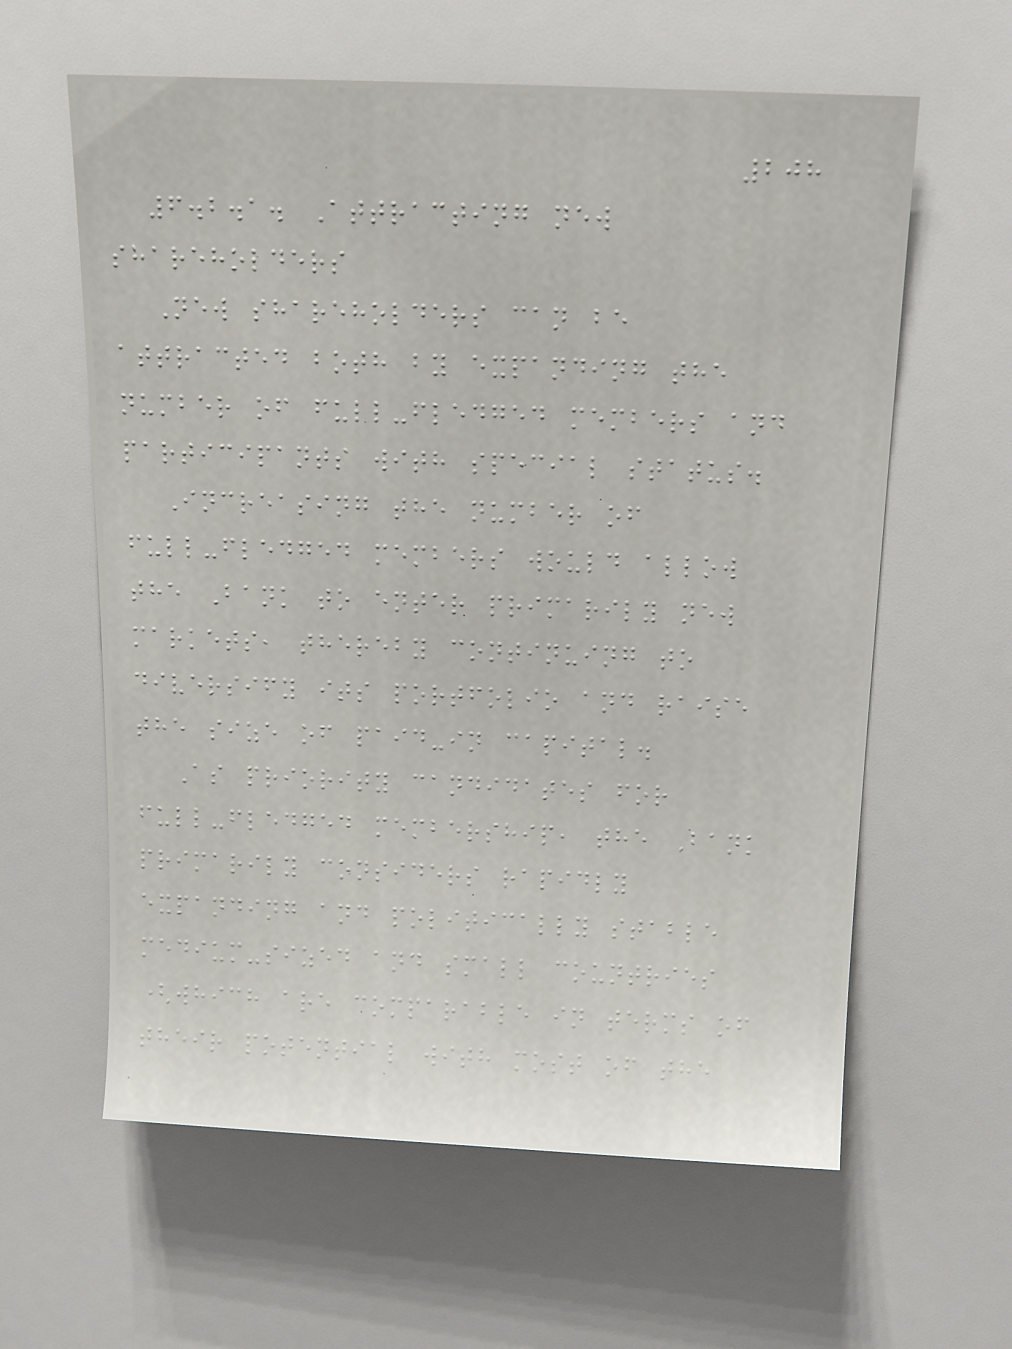208
6.2.1. Attracting new
shareholders
New shareholders can be
attracted both by expanding the
number of full-fledged members and
participants with special status.
Increasing the number of
full-fledged members would allow
the Bank to enter primarily new
markets, thereby continuing to
diversify its portfolio and raise
the size of paid-in capital.
As priority candidates for
full-fledged membership, the Bank
primarily considers rapidly
expanding and politically stable
medium-sized and small countries
(which are comparable in terms of
their potential with most of the
